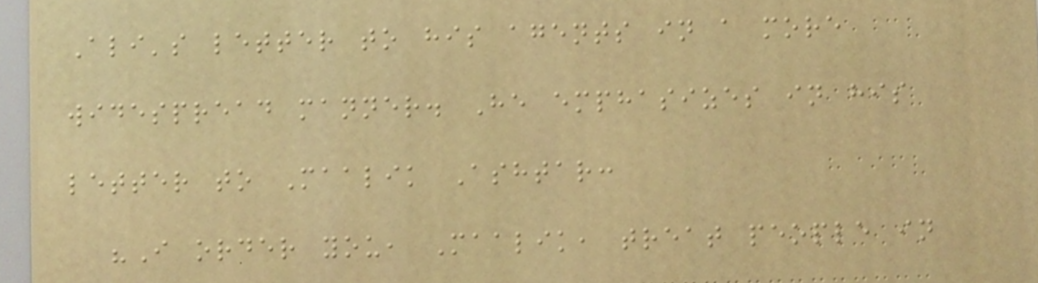Ali's letter to his agents in a more
widespread manner. He emphasizes in his
letter to Maalik Ashtar:
"I order you, Maalik, treat people in
